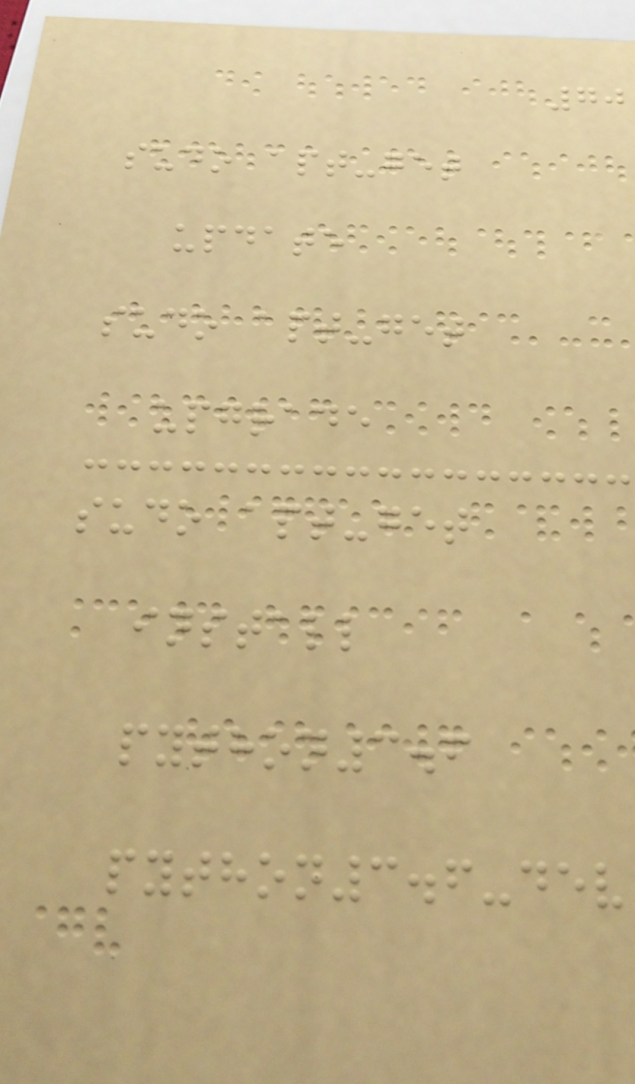70
sudo apt-get
update
sudo apt-get
upgrade
sudo apt-get
install
python3.6
python3.6-dev
